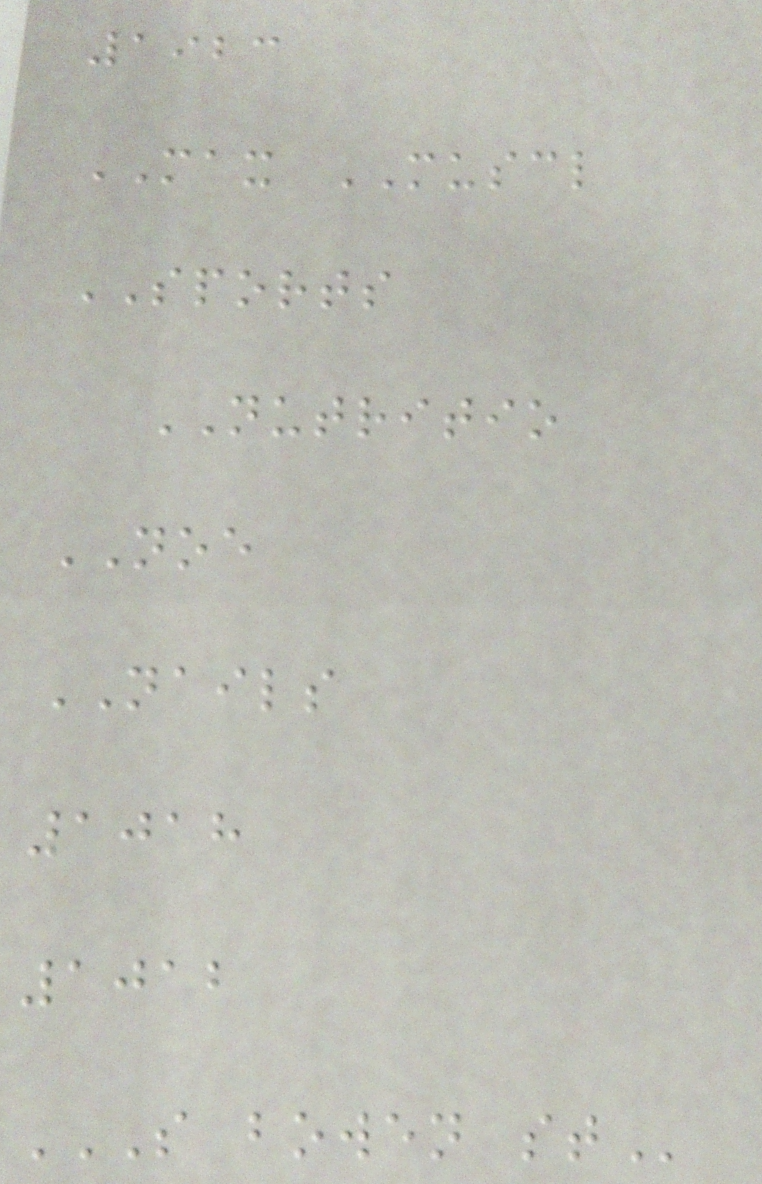1923
MAX MUSCL
SPORTS
NUTRITIO
NOE
NAILS
1018
1012
S BOWEN ST
